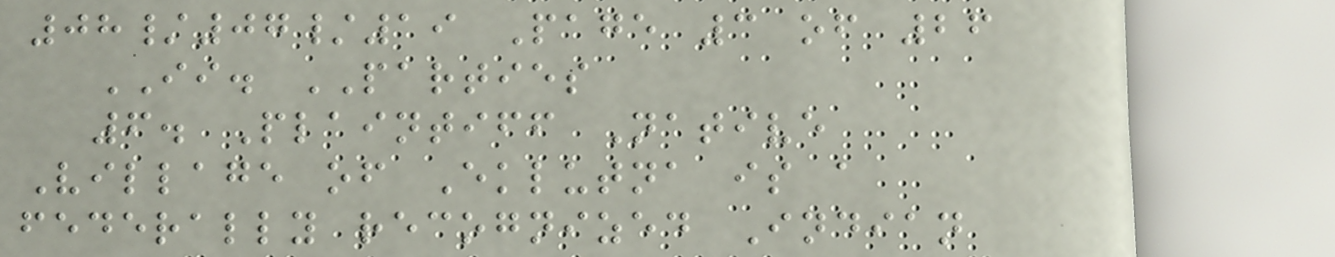08/07/19 Page 3 of 26
II. PARTIES
6. Plaintiff Native
Village of Eklutna is a
federally recognized Indian
